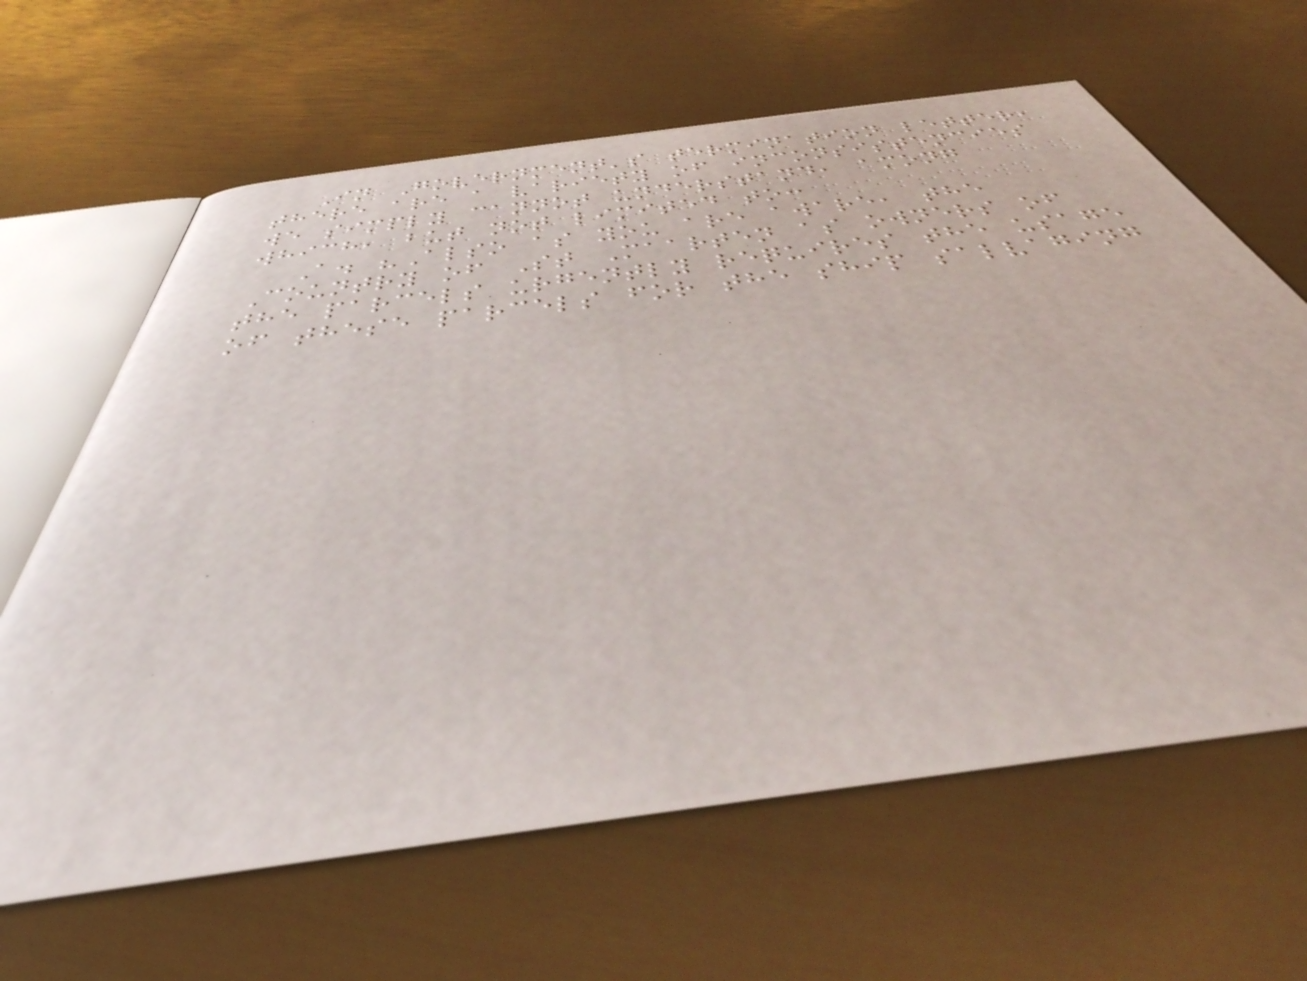In Government's termination letter,
there are a variety of inconsistencies
we simply cannot understand, among
which, but not limited to:
A. "Also as you are aware, the
Country of St Maarten as owners of
the parcels urgently requires the usage
of these parcels for the ship salvaging
